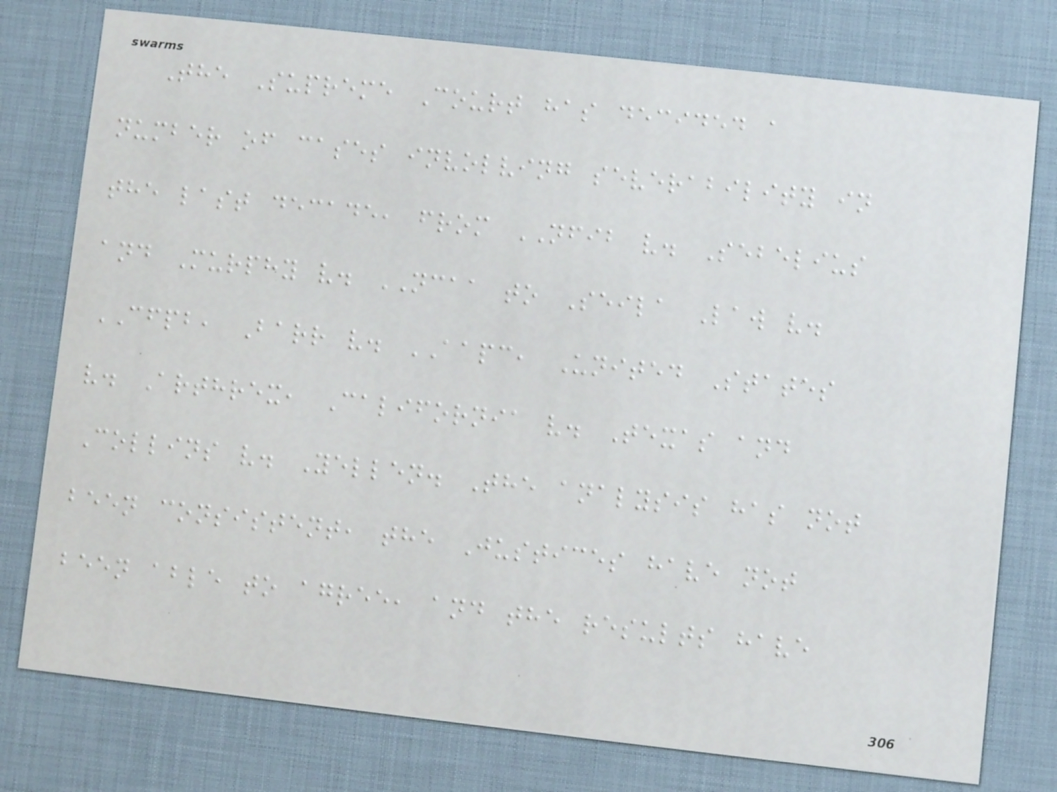The Supreme Court has decided a
number of cases involving severability in
the last decade, from NFIB v. Sebelius
and Murphy v. NCAA to Seila Law v.
CFPB, Barr v. AAPC, United States
v. Arthrex, California v. Texas and
Collins v. Yellen. The analysis has not
been consistent, the Justices have not
been able to agree, and the results have
